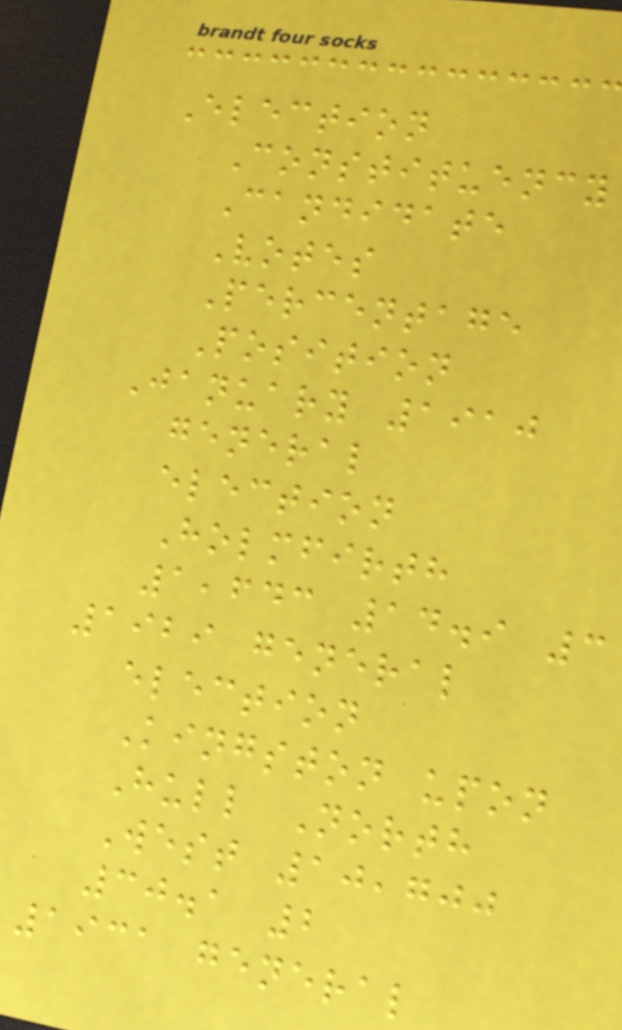Election
Constituency
Candidate
Votes
Percentage
Position
January 1910
general
election
Holmfirth
1,643 14.9 3
1929 general
election
Kingston upon
Hull North
West 10,700
30.1 2
1931 general
